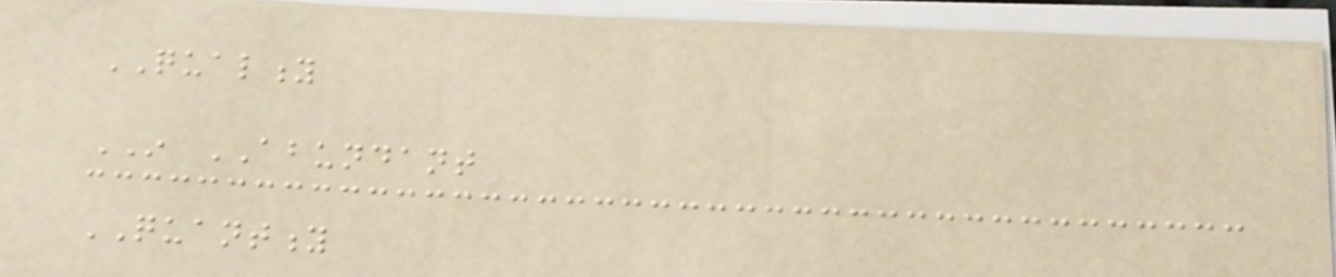QUALITY
IN ABUNDANT
QUANTITY
